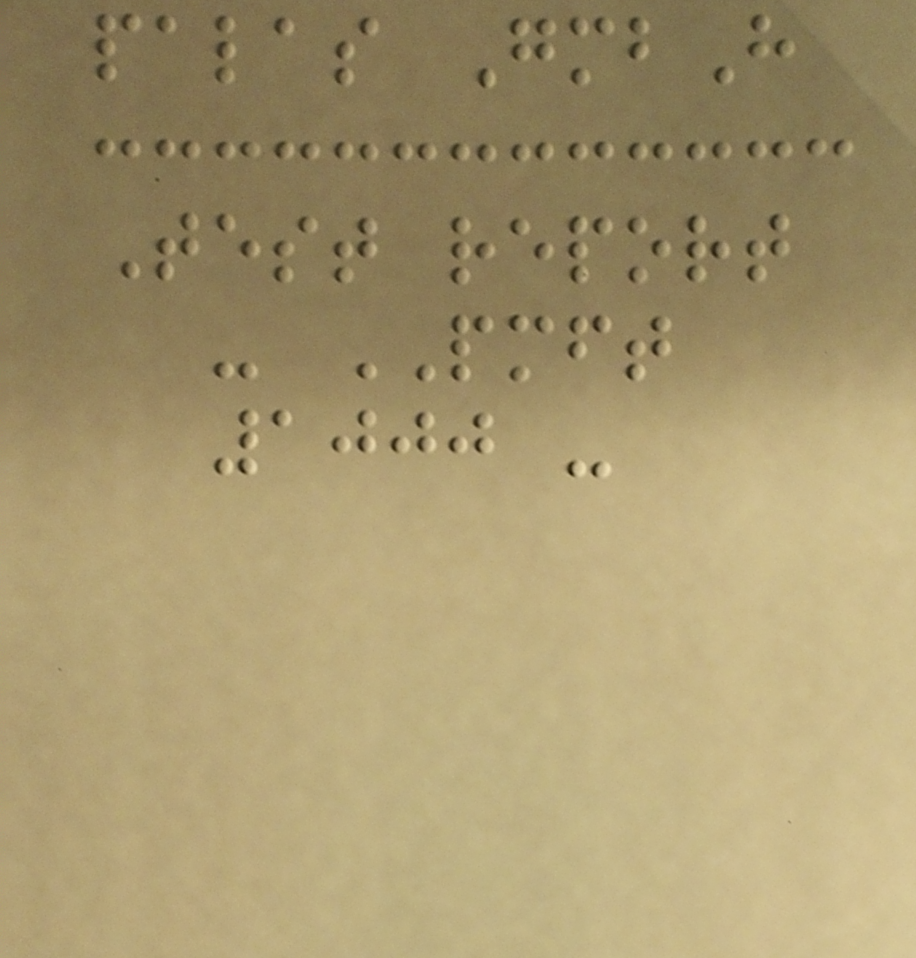palas GmbH
Test report
- PMFT
1000 -
